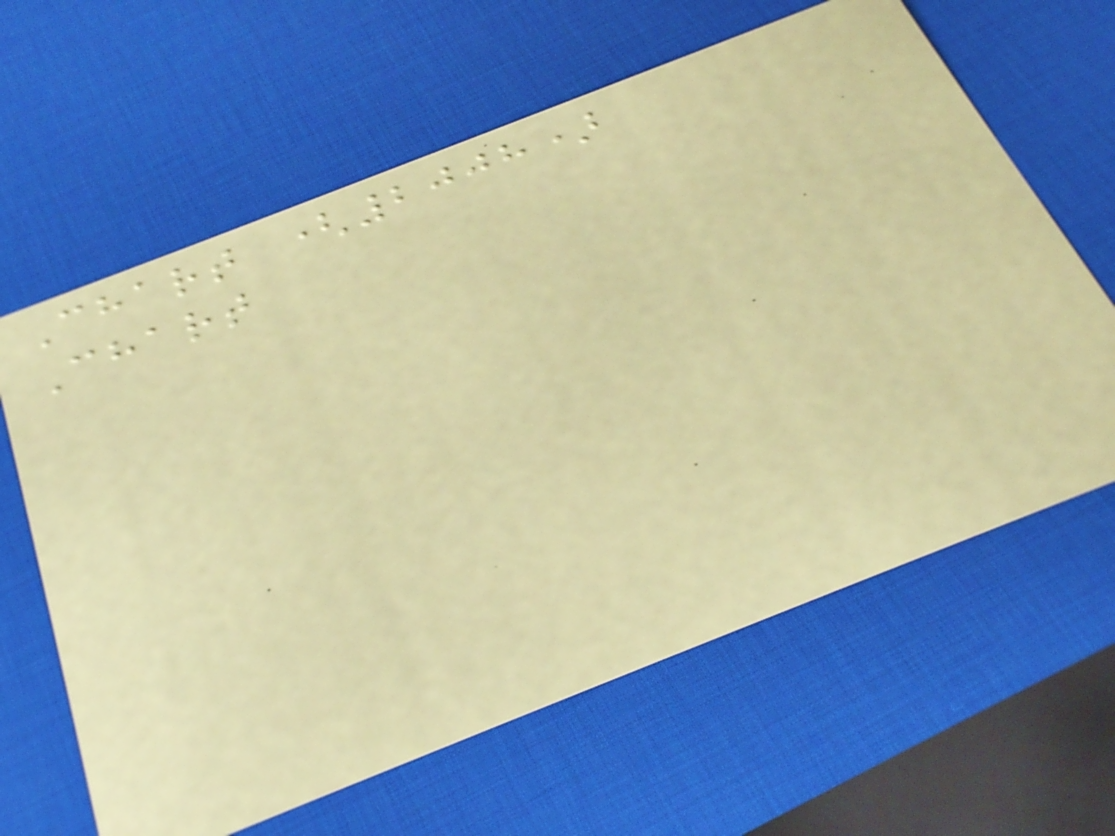Chart (2008)
Chart
